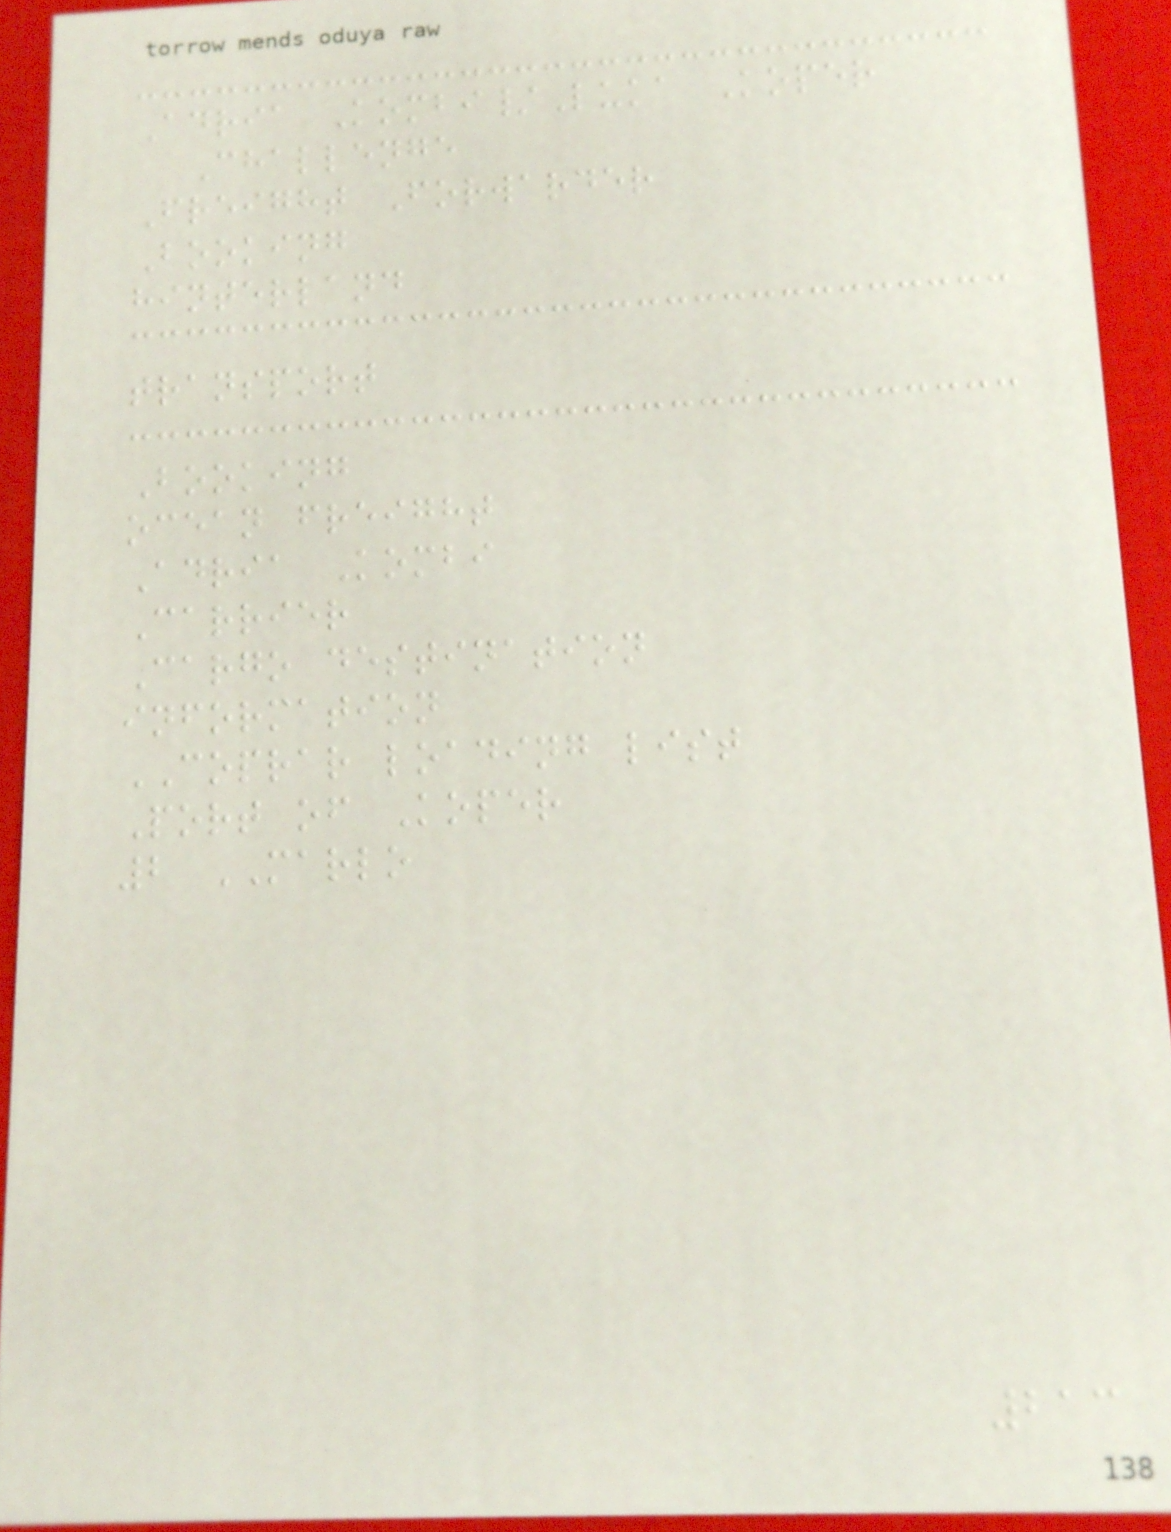Adria Kombi/Luka Koper
Challenge
Freight Forwarder
Booking
hinterland
transport
Booking
ocean freight
Adria Kombi
Carrier
Cargo destination
information
COPRAR loading list
Port of Koper
2 MARLO
213
